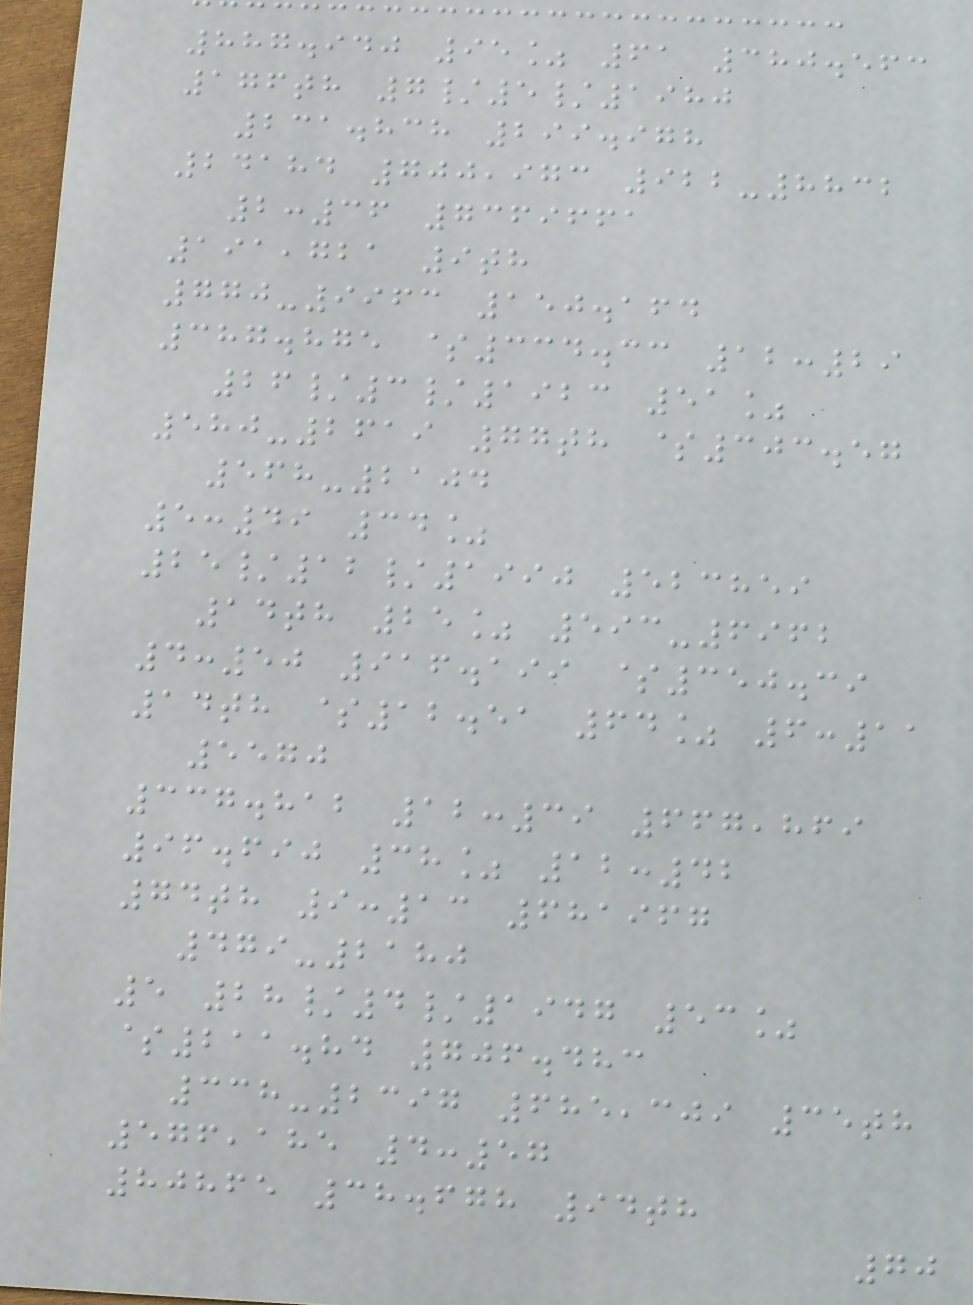887.940 95% 61 380.563
176th 7/5/1980
231.838 299.978
24184 700,973 922-8832
2:36 7369661
191,721 9th
770-9963 150.164
387.875 $334.33 12:29
26/3/1923 51%
580-2619 77th $303.57
568-2104
5:49 34%
25/12/1990 523859
14th 25% 593-6962
4:50 916.199 $350.39
14th $12.51 64% 6:11
5570
337.812 12:39 667,869
96.690 38% 12:42
74th 9:13 681967
479-2180
5 28/4/1947 53%
$211.84 706.483
338-2397 685,309 35th
576,185 4:57
80865 38.678 94th
70
